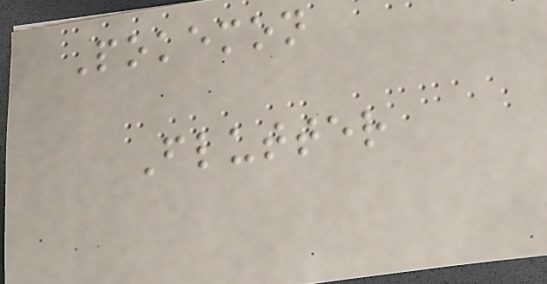Pokemon
Flutter
